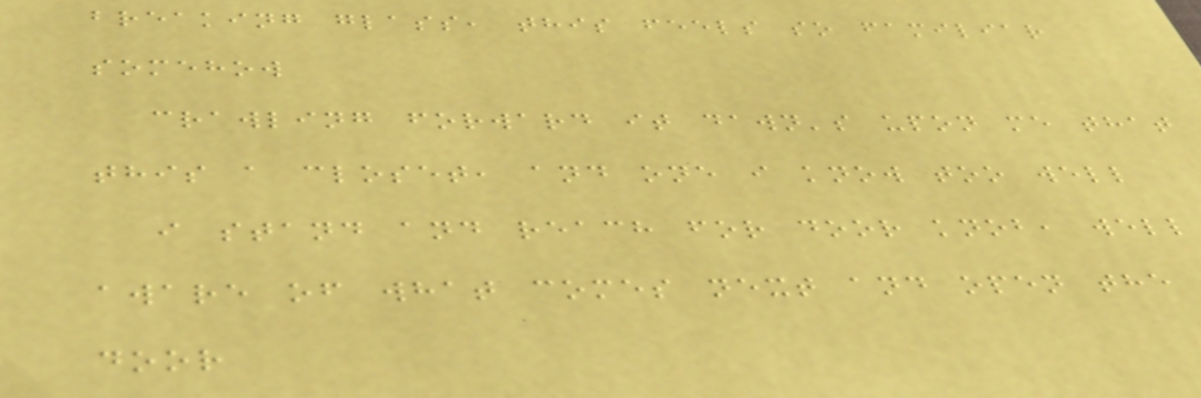breaking glass, this feels so familiar
somehow
crawling forward it dawn's upon me that
this a closet, and one i know too well
i stand and reach for door knob, well
aware of what comes next and open the
door
